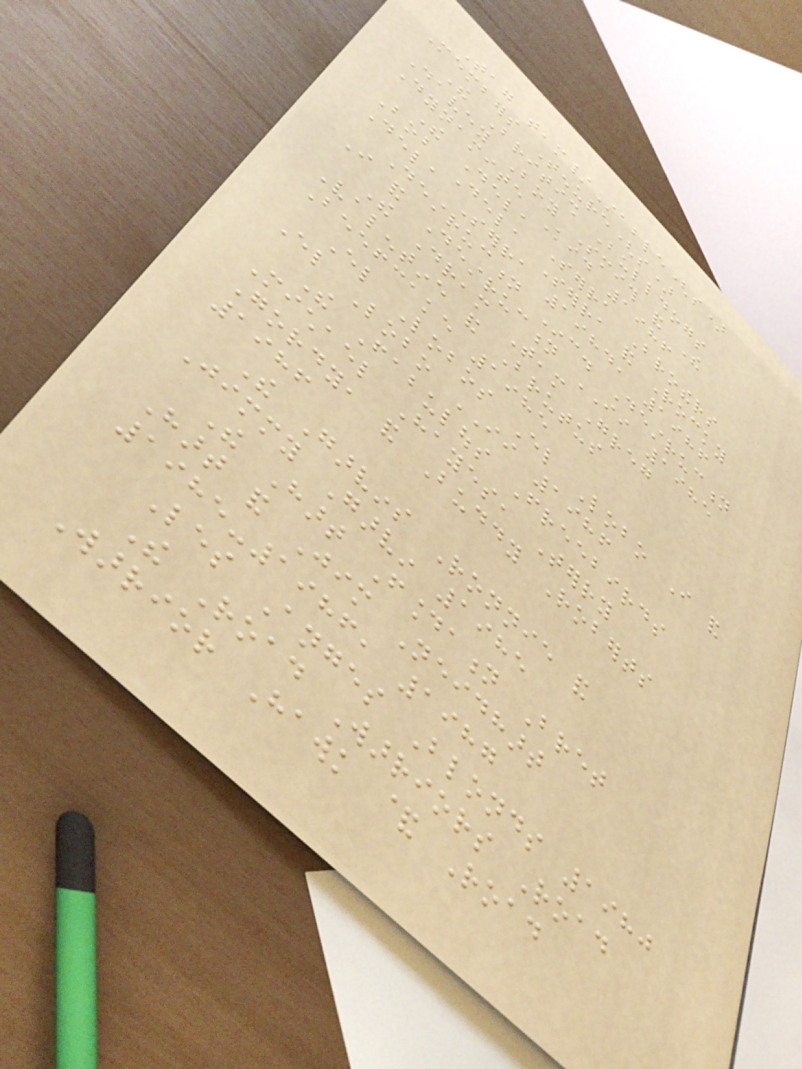Tag team/Stable(s)
Members Tenure(s)
The British Bulldogs
Davey Boy Smith and The
Dynamite Kid 1986
The Dela Serra Brothers
Bob Dela Serra and Rocky
Dela Serra 1984, 1986
Destruction Inc. Destruction
I and Destruction II 1985
The Dream Team Greg
Valentine and Brutus
Beefcake 1985
El Lobos El Lobo I and
El Lobo II 1986
The Fabulous Freebirds
Michael Hayes, Terry
Gordy, and Buddy Roberts
1986
The Garvins Ronnie and
Jimmy Garvin 1985
The Hart Foundation Bret
Hart and Jim Neidhart
1985-1986, 1987
Les Anges Blonds 1980
The Road Warriors Road
Warrior Hawk & Road
